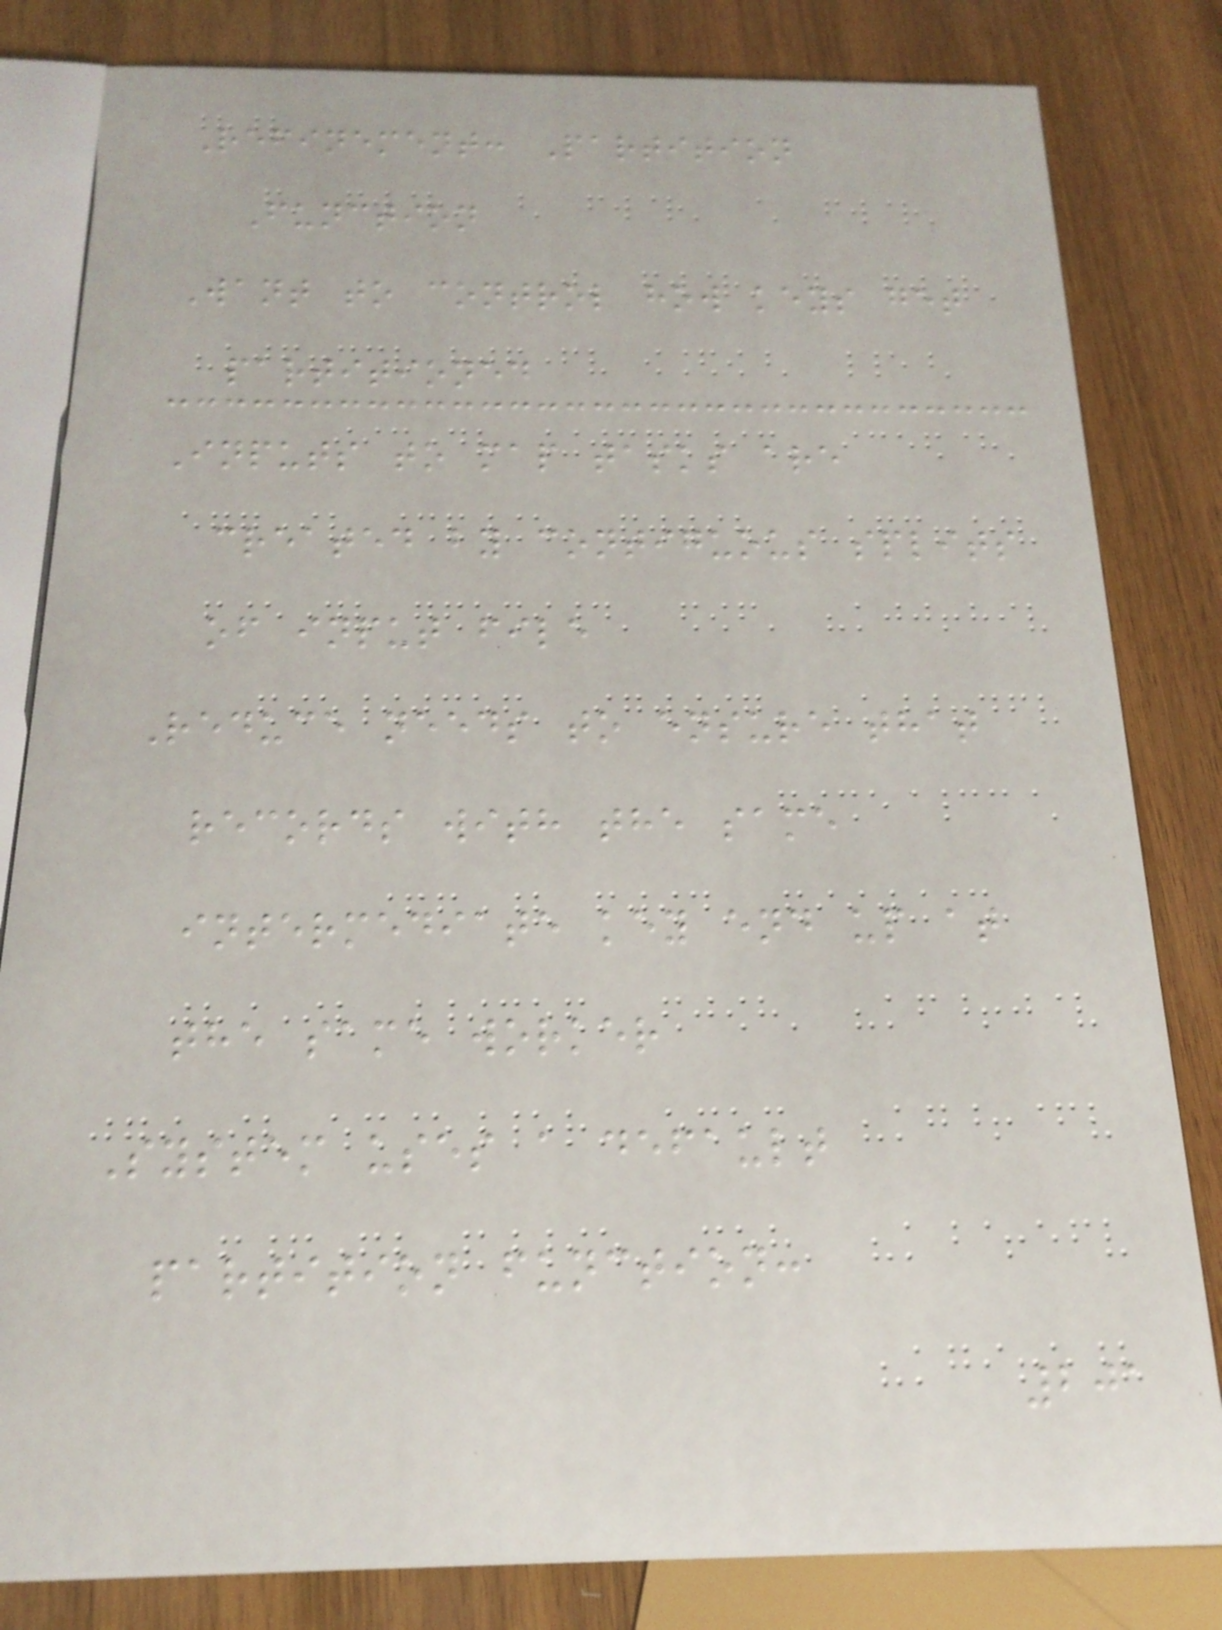Refinement: Partition
Function
Want to control how keys get
partitioned
Inputs to map tasks are
created by contiguous splits
of input file
Reduce needs to ensure that
records with the same
intermediate key end up at
the same worker
System uses a default
partition function:
201
